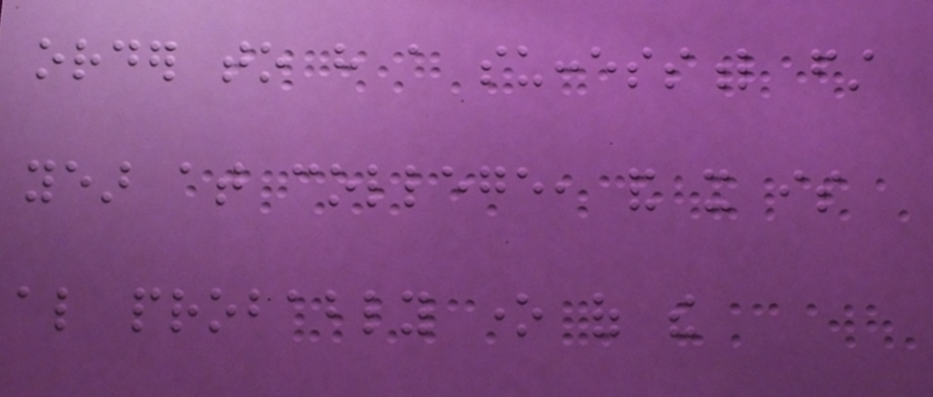order to have a successful first
year at college, and it is
also probably one of the
